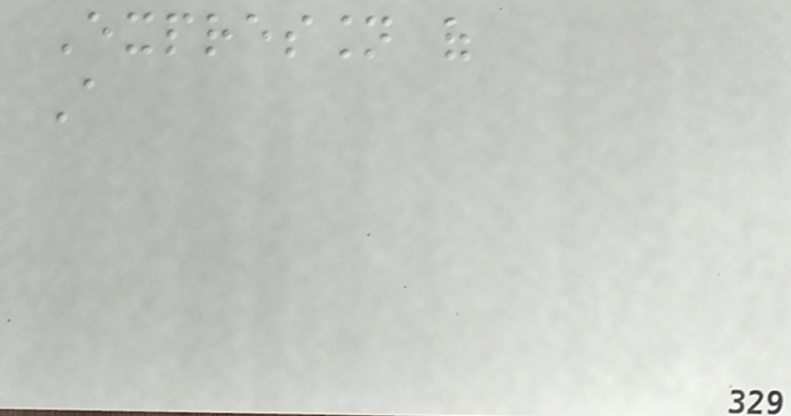Expression of
A
